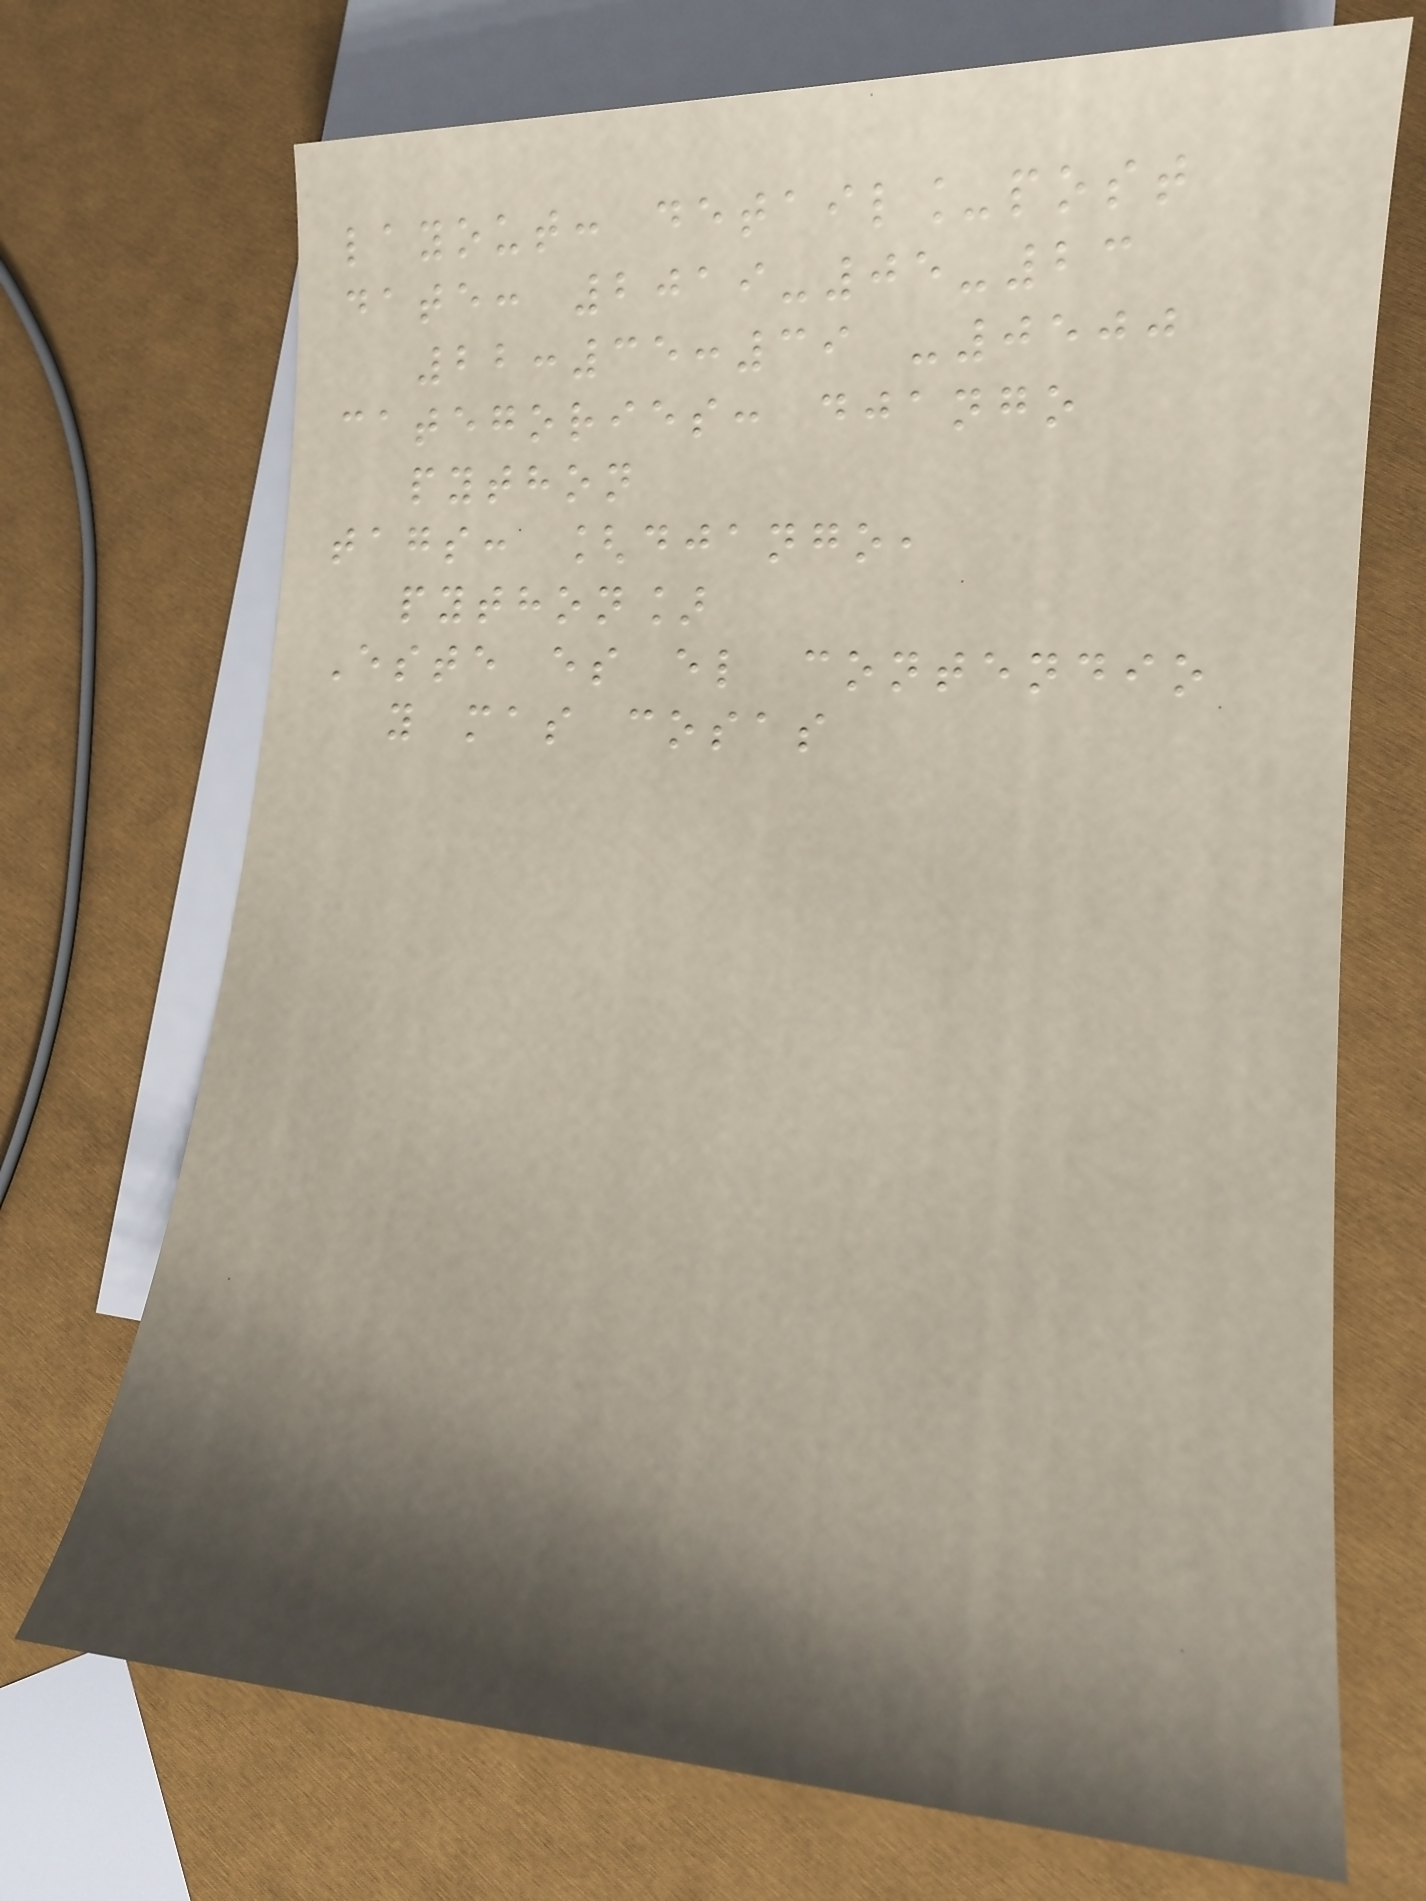layout: detail_post
date: 2019-05-23
22:35:39 -0500
categories: django
python
tags: [django,
python]
Este es el contendio
y mas cosas
